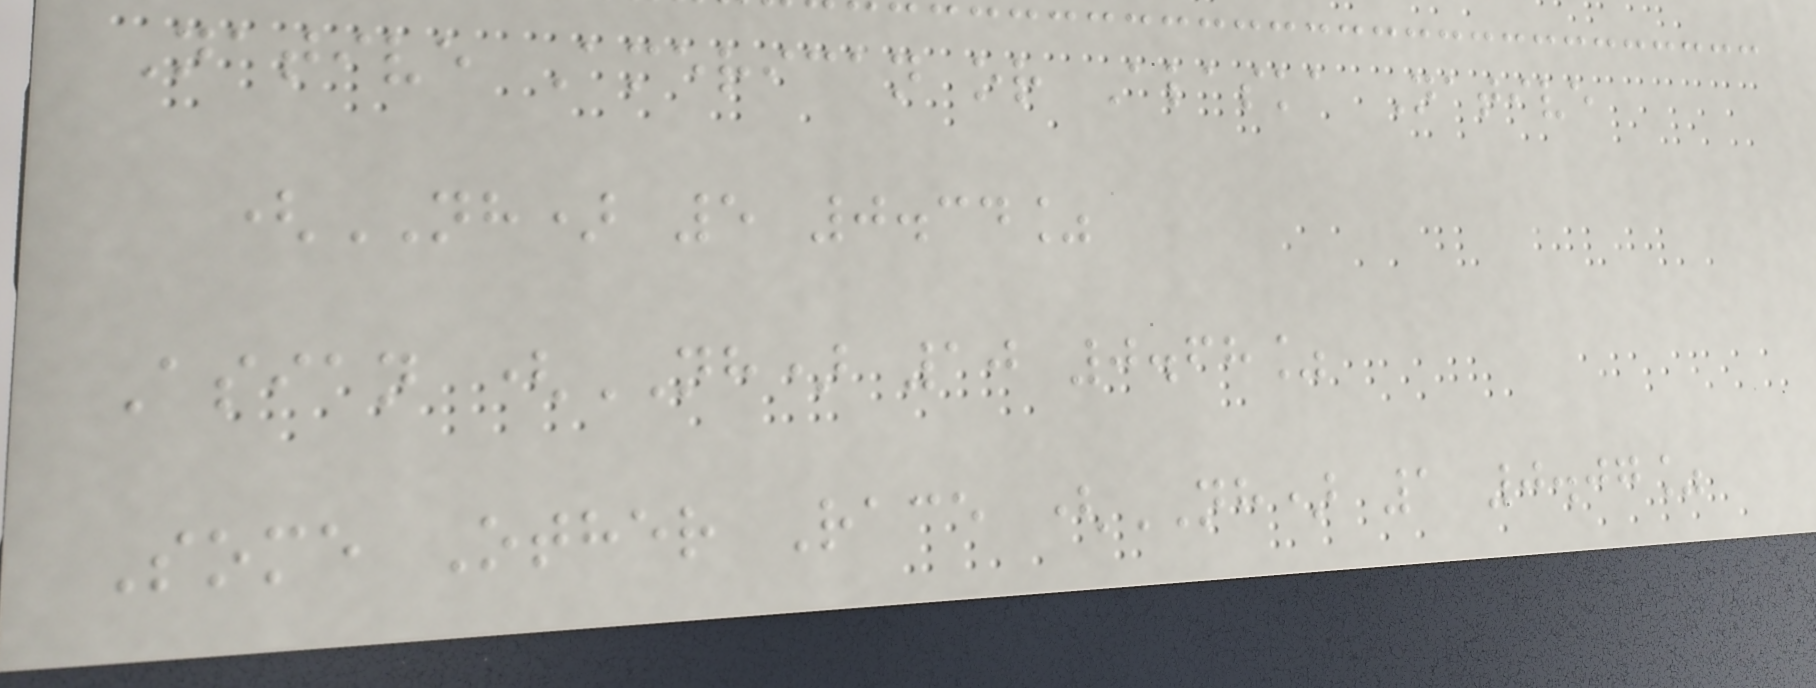Native American or Alaska Native
(NH) 5 0.34%
Asian (NH) 10 0.68%
Some Other Race (NH) 1 0.07%
